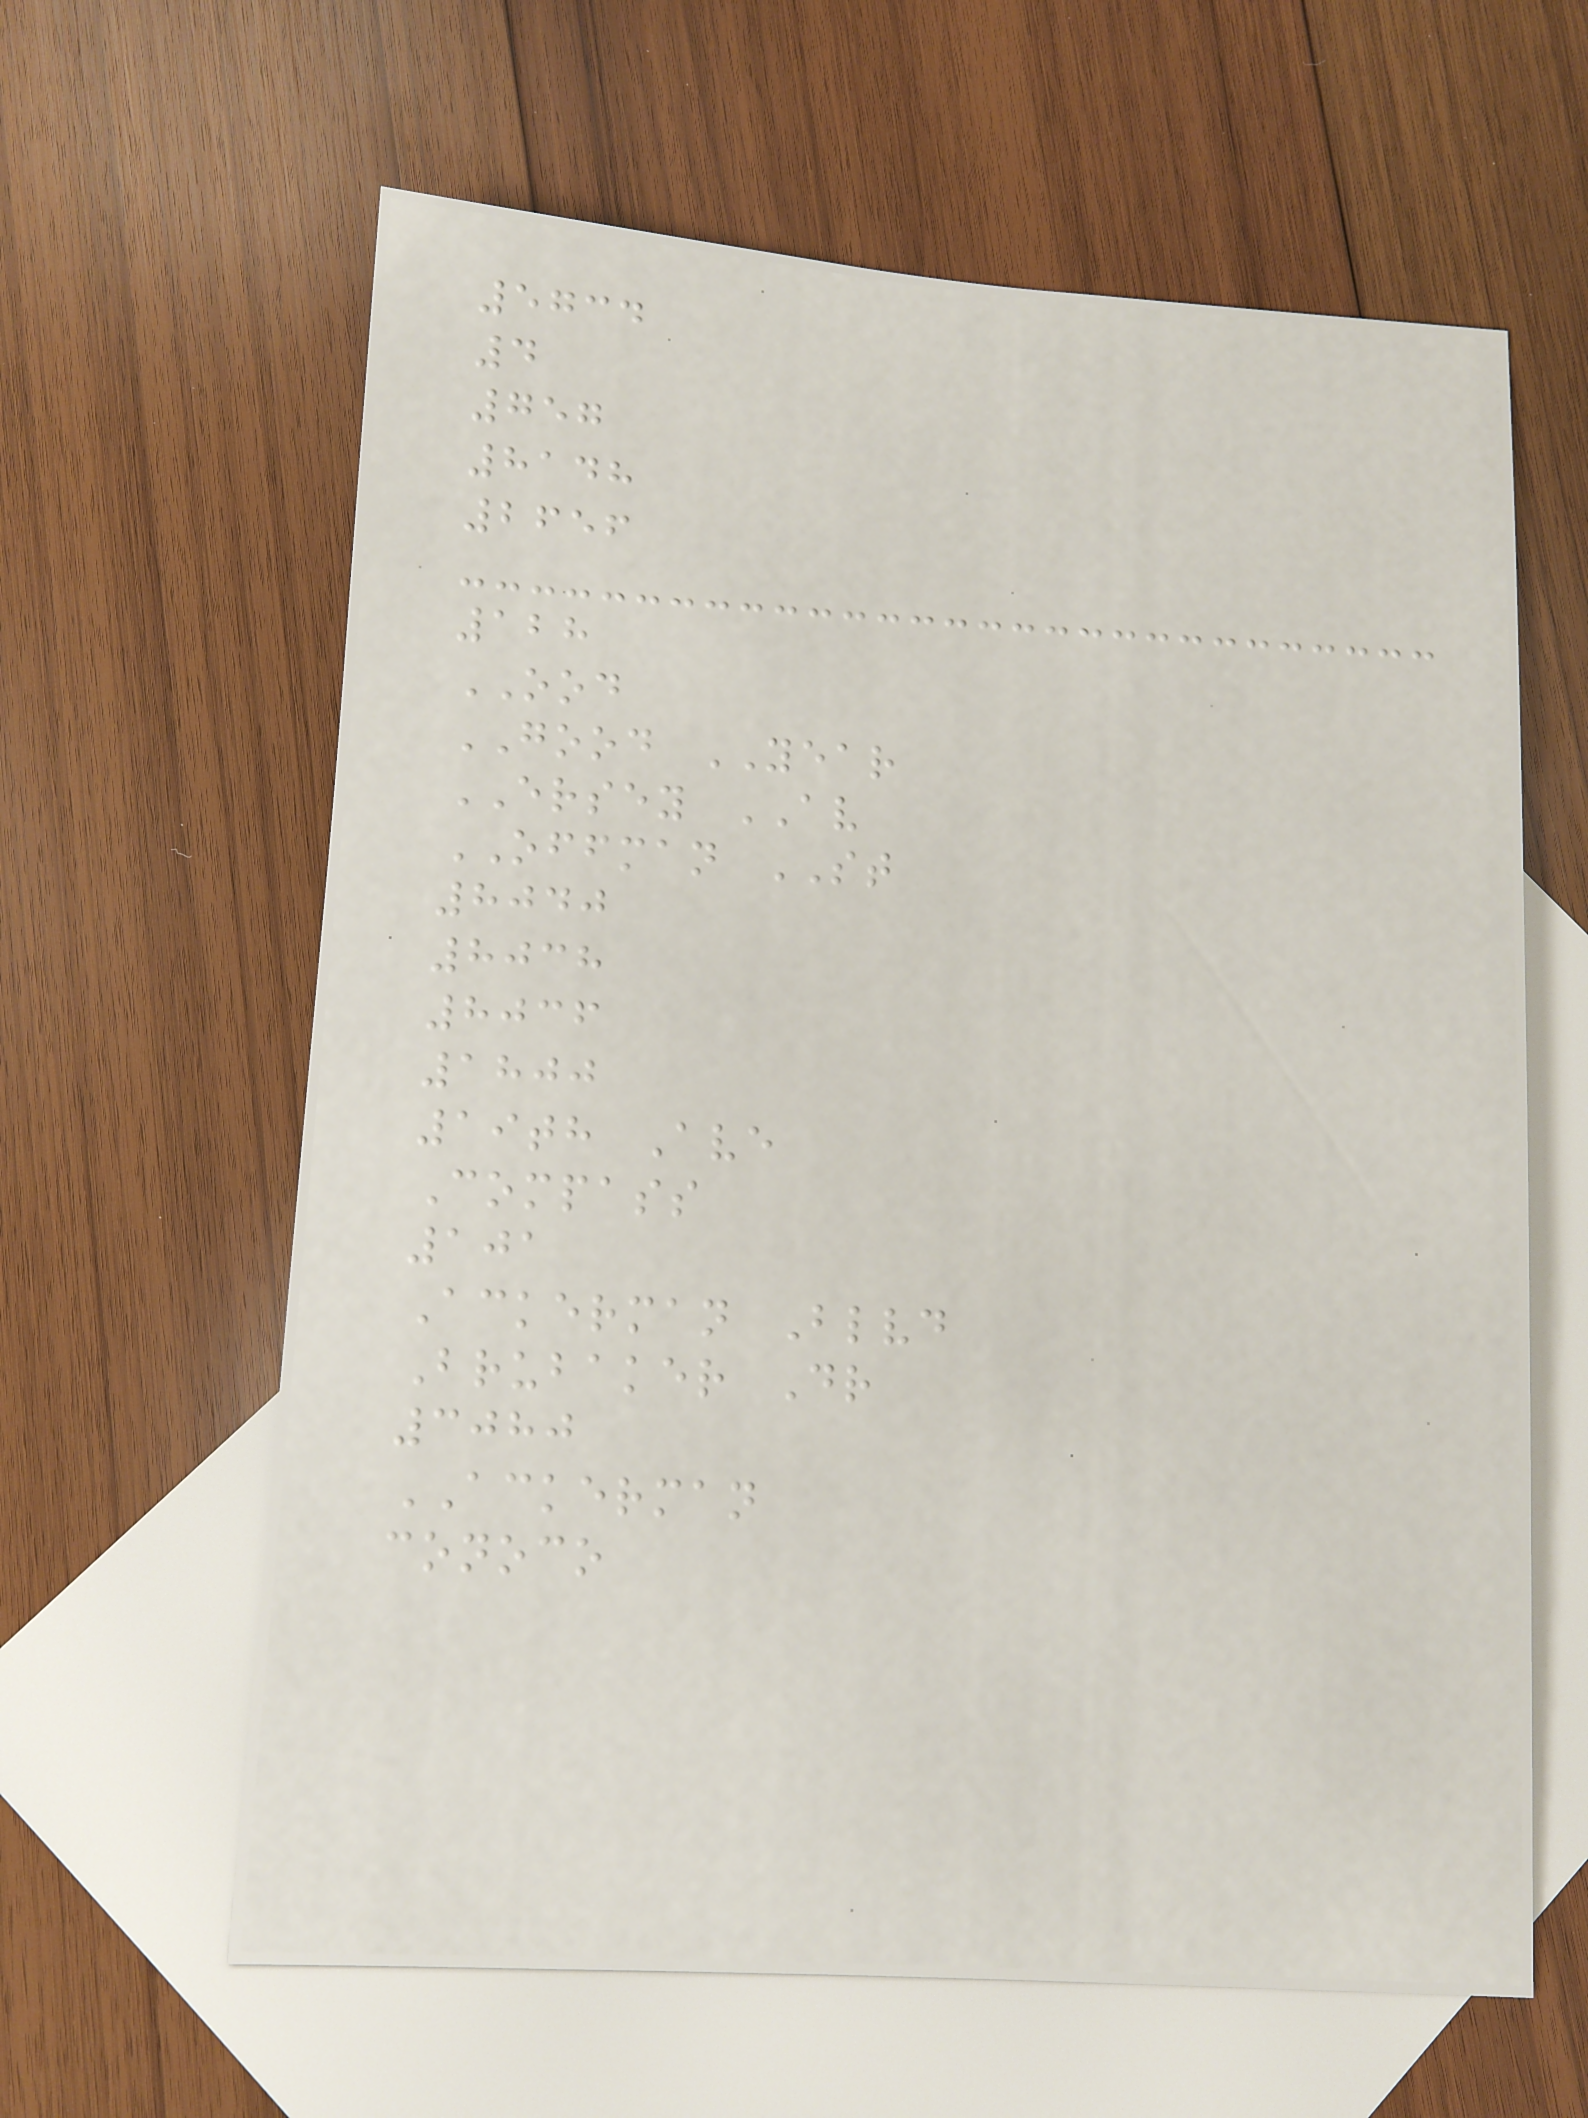5734
4
757
8148
2656
128
OOD
GOOD YEAR
ERSEY AV
OFFMAN ST
8040
8038
8036
1800
19th Ave
Compass
101
Ackerman Blvd
Brubaker Dr
3080
ACKERMAN
conoco
